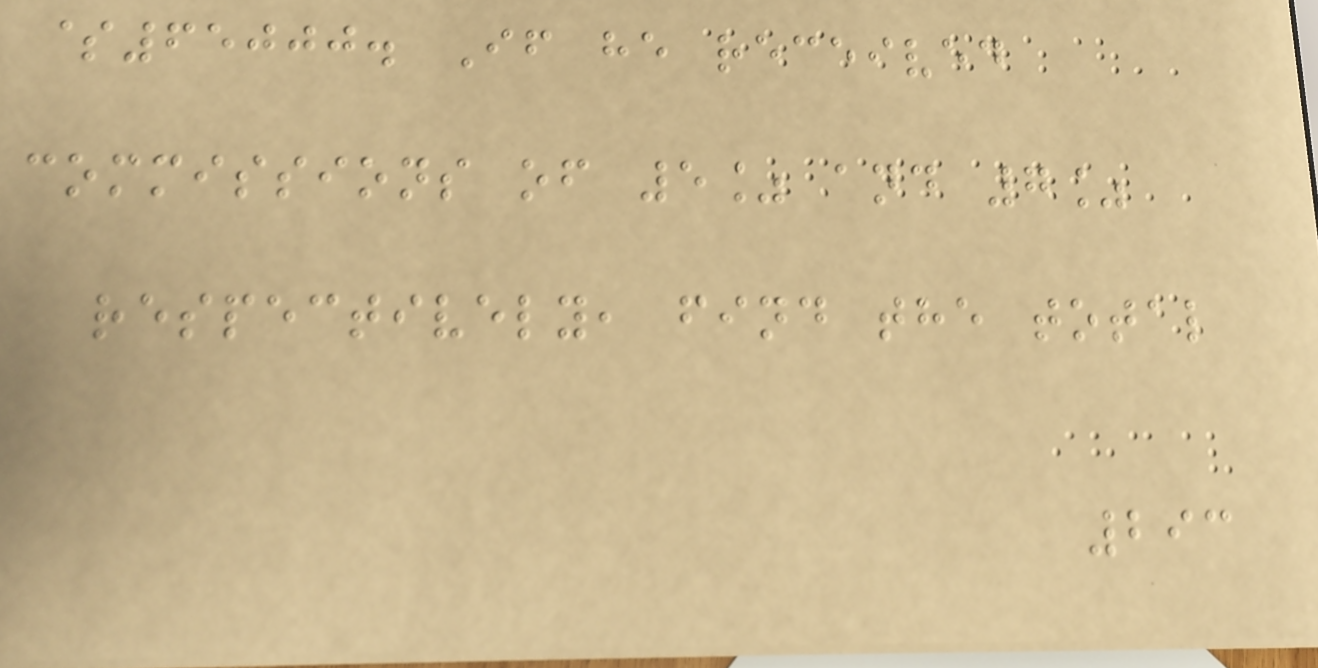$65000. If he received
commissions of 5% and 7%
respectively, find the total
293
